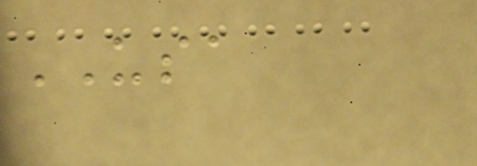USA
